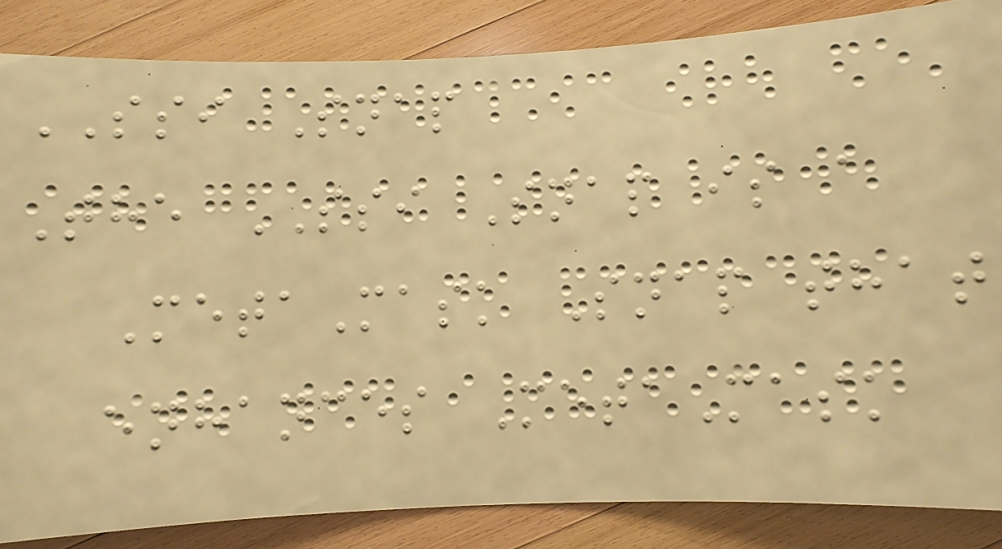SSI Snap
The SSI Snap is a
MetaMask Snap that
enhances MetaMask
